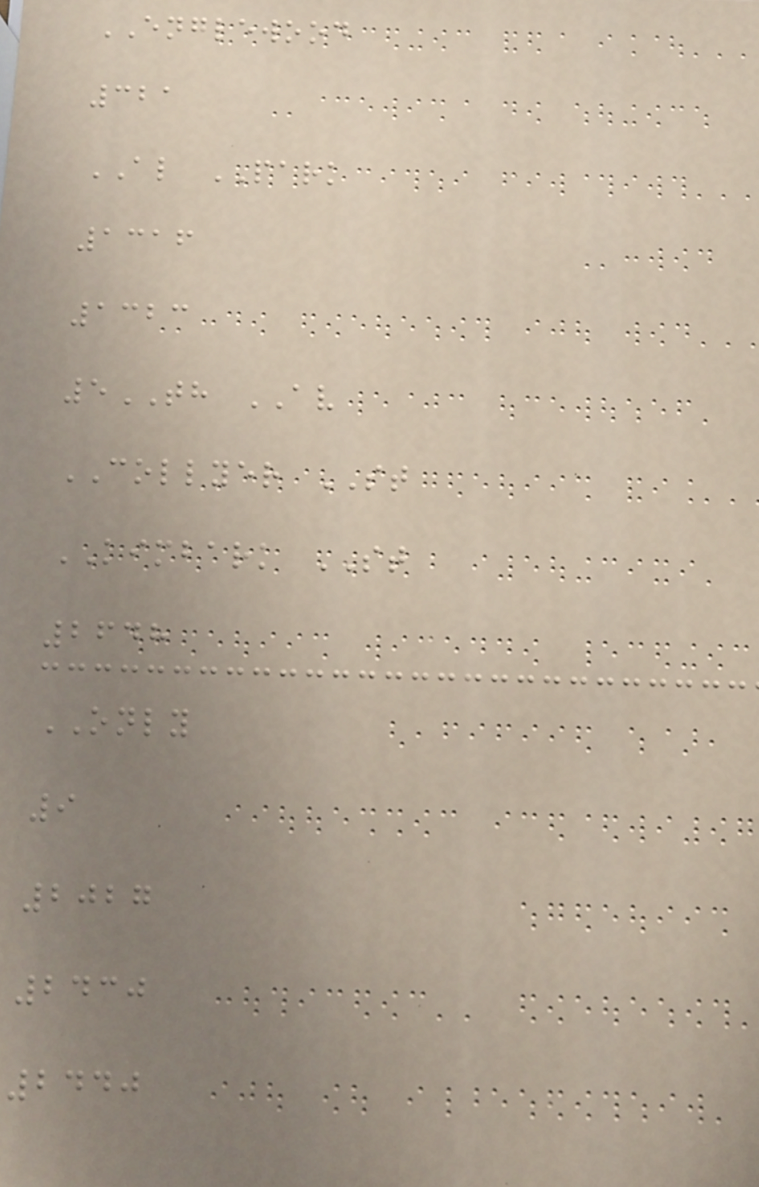ENGLEWOOD
321
AL PARK
1316
1323
5TH AV
COLLYER ST
KIMBARK ST
2648
ONLY
9
2027
2430
2440
